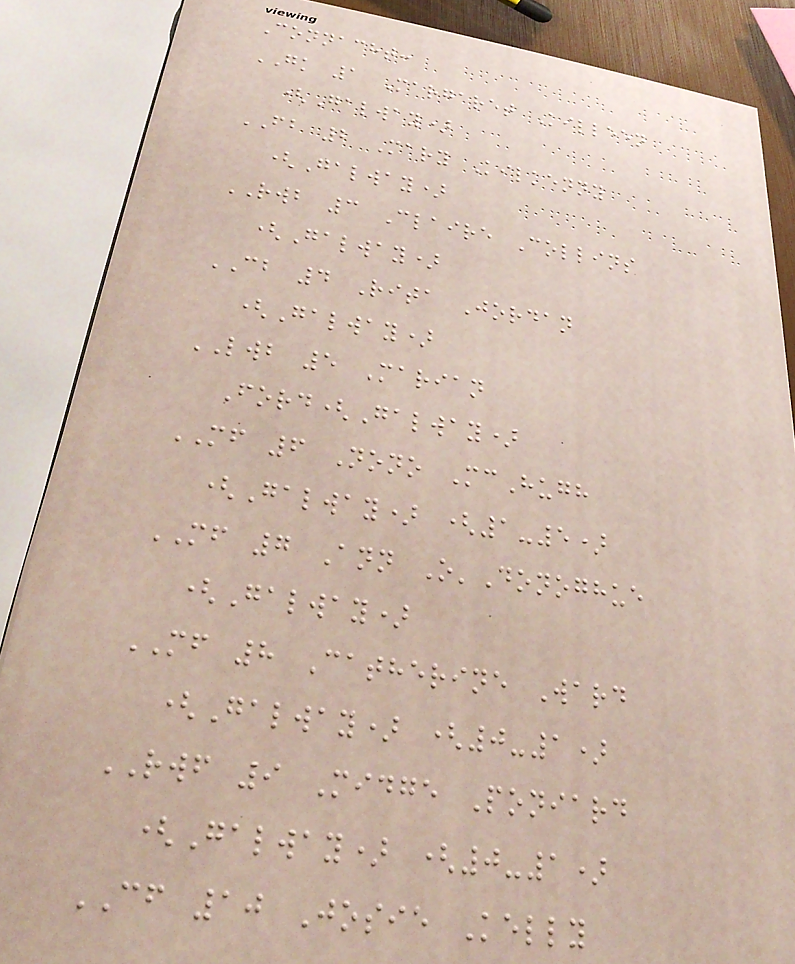Connacht:
GK 1 Margaret Killeen
(Galway)
FB 2 Mary Kilkenny
(Galway)
RWB 3 Claire Collins
(Galway)
CB 4 Rita Jordan
(Galway)
LWB 5 Marian
Ford(Galway)
MF 6 Nono McHugh
(Galway) (1-5)
MF 7 Ann O'Donoghue
(Galway)
MF 8 Catherine Ward
(Galway) (0-1)
RWF 9 Midge Poniard
(Galway) (0-1)
CF 10 Josie Kelly
